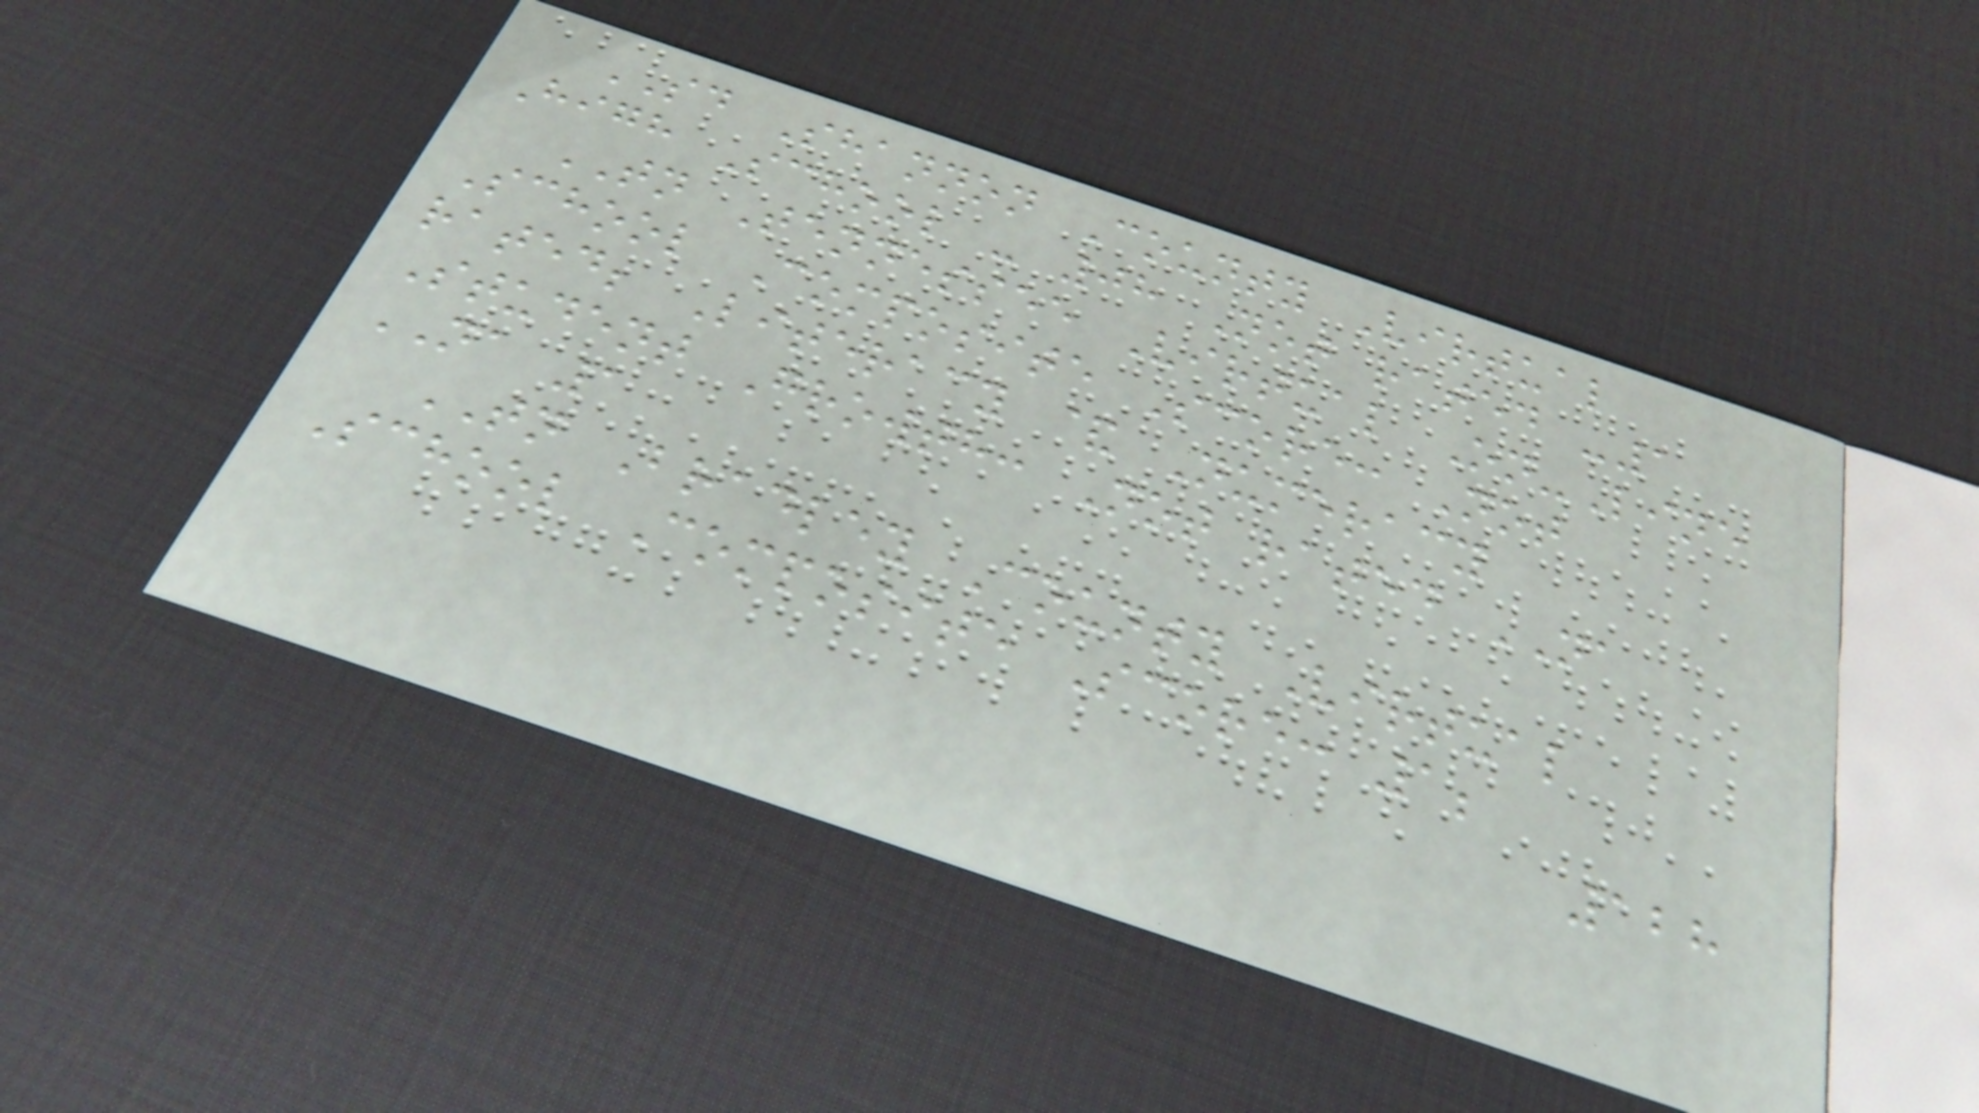SD Shannon County Virtual
High School - 08 Not rated -1
TN Tennessee Virtual On-Line
School Composite Score: Not
rated; Literacy & Numeracy
Student Growth: Not rated NA
NA 1
TN Bradley County Virtual
School Composite Score: 1;
128
